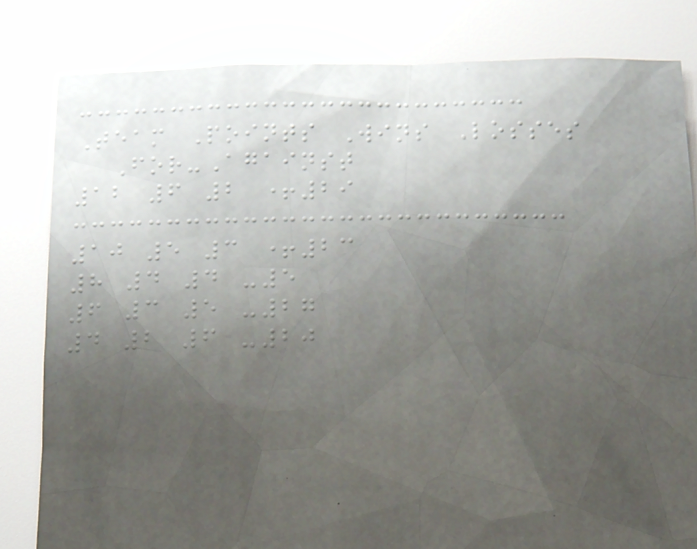Team Points Wins Losses
For-Against
12 6 2 +29
10 5 3 +23
8 4 4 -5
6 3 5 -27
4 2 6 -20
